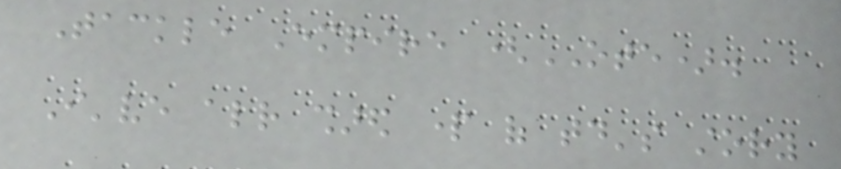Tackle Empire (OTE).
I've already shared part of today's story
